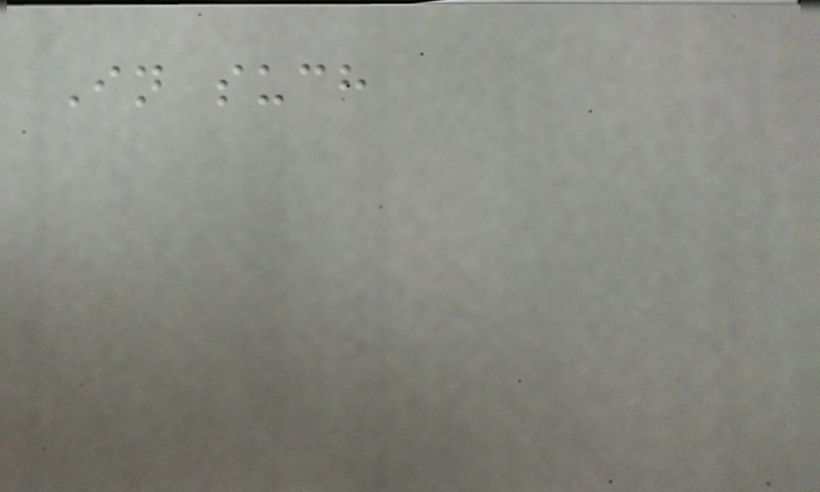In such
